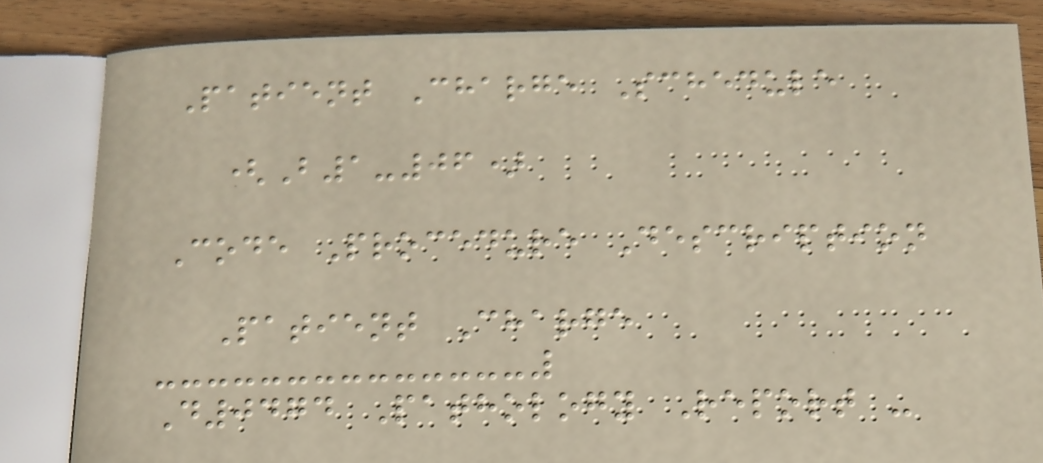Patient Charge Schedule
(B1-06)
Code Procedure Description
Patient Charge
D0474 Pathology Report -
